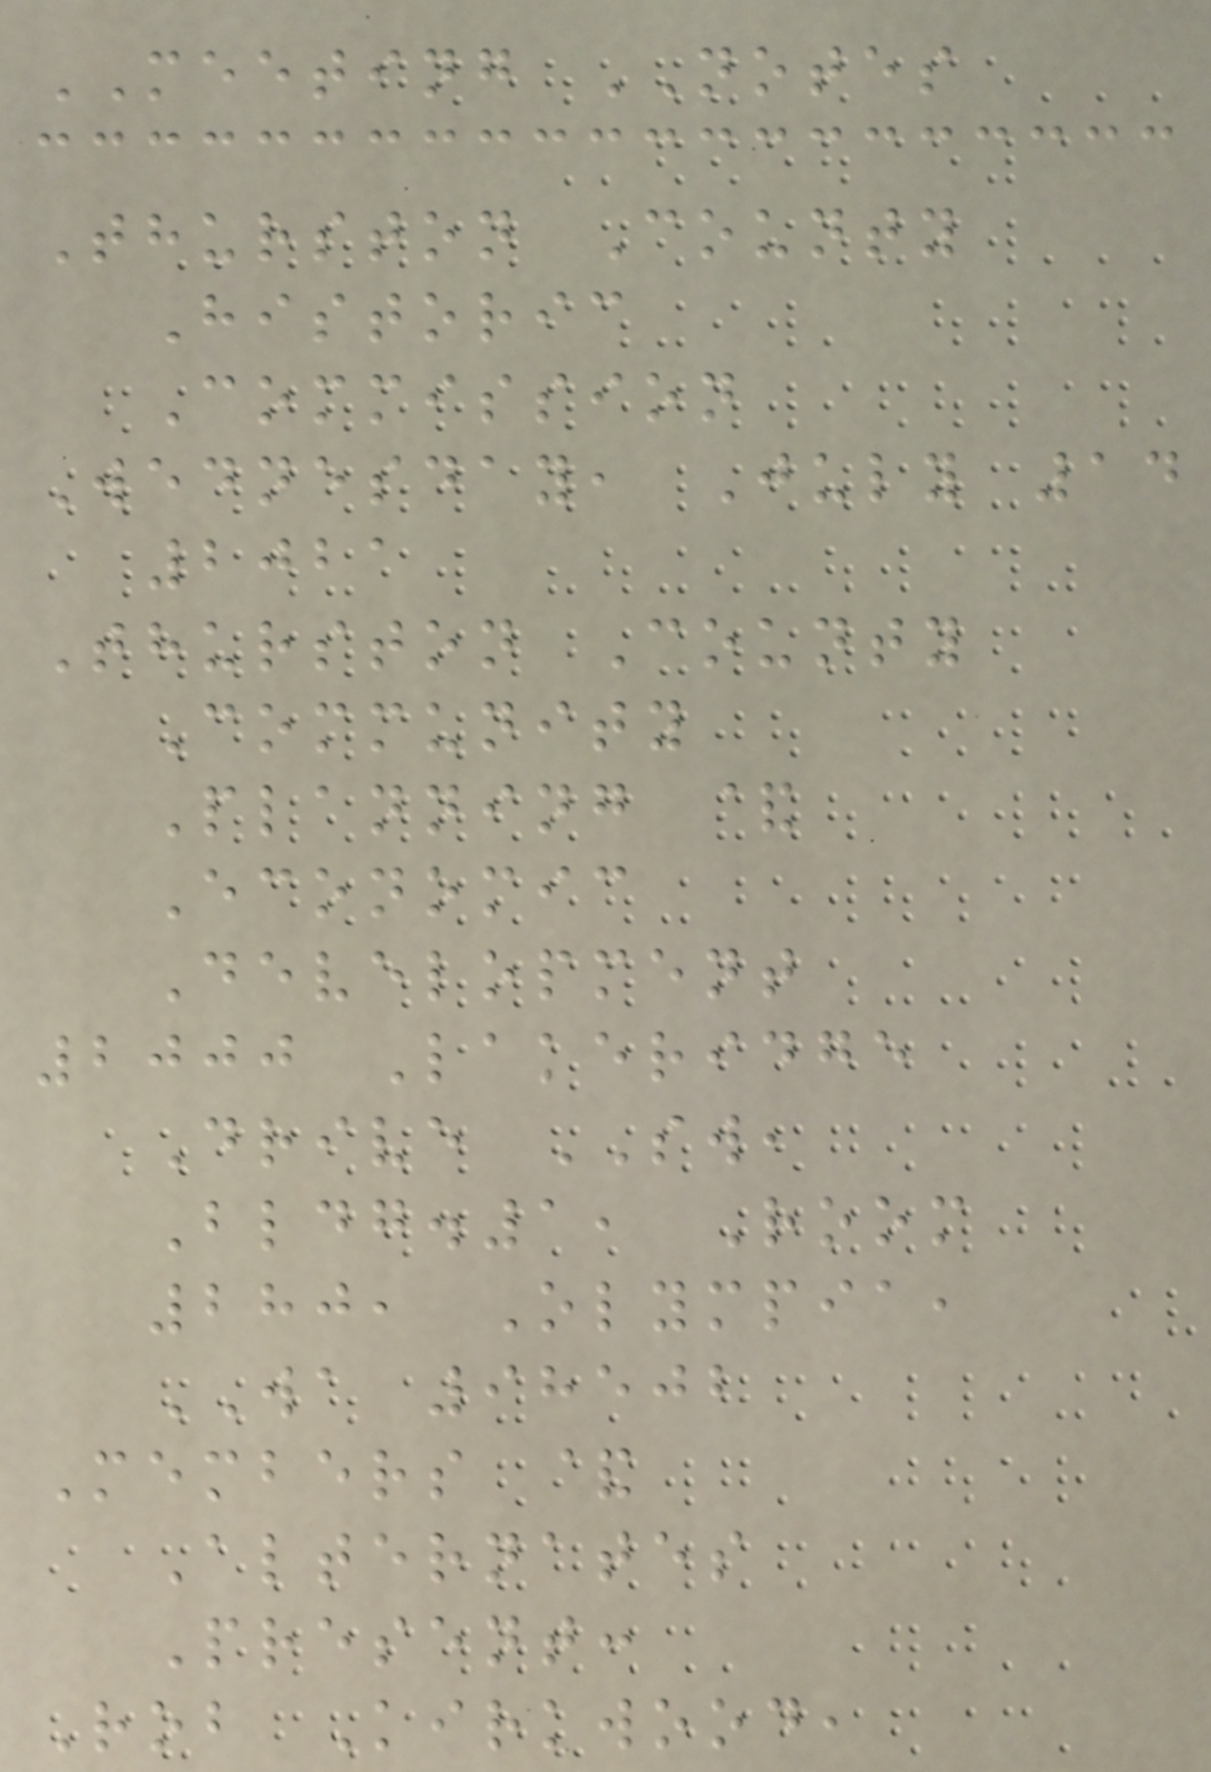MEETING NOTES
Thurston County
Historic
Commission
Wednesday, July 14
2021
Thurston County
Community
Planning &
Economic
Development
2000 Lakeridge
Drive SW,
Bldg.1, Room
280, Olympia,
WA 98502
Members &
Alternates
Present:
Rob Kirkwood,
